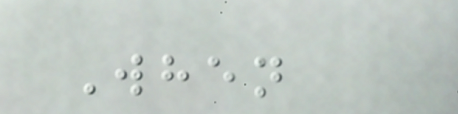When
